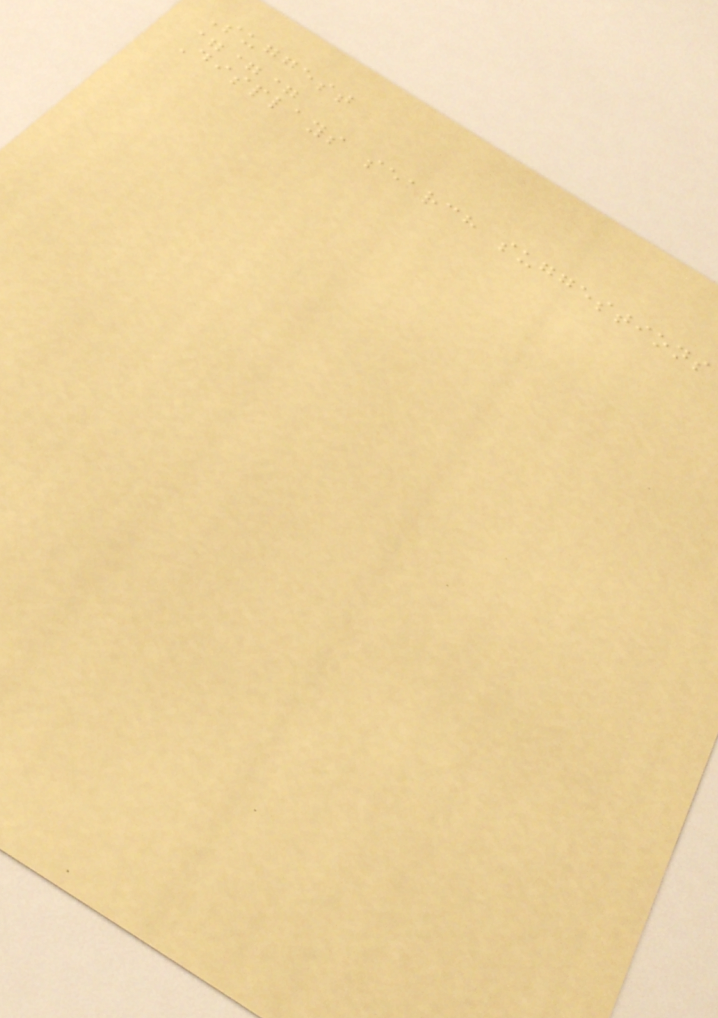Suggest
===
Displays search suggestions
